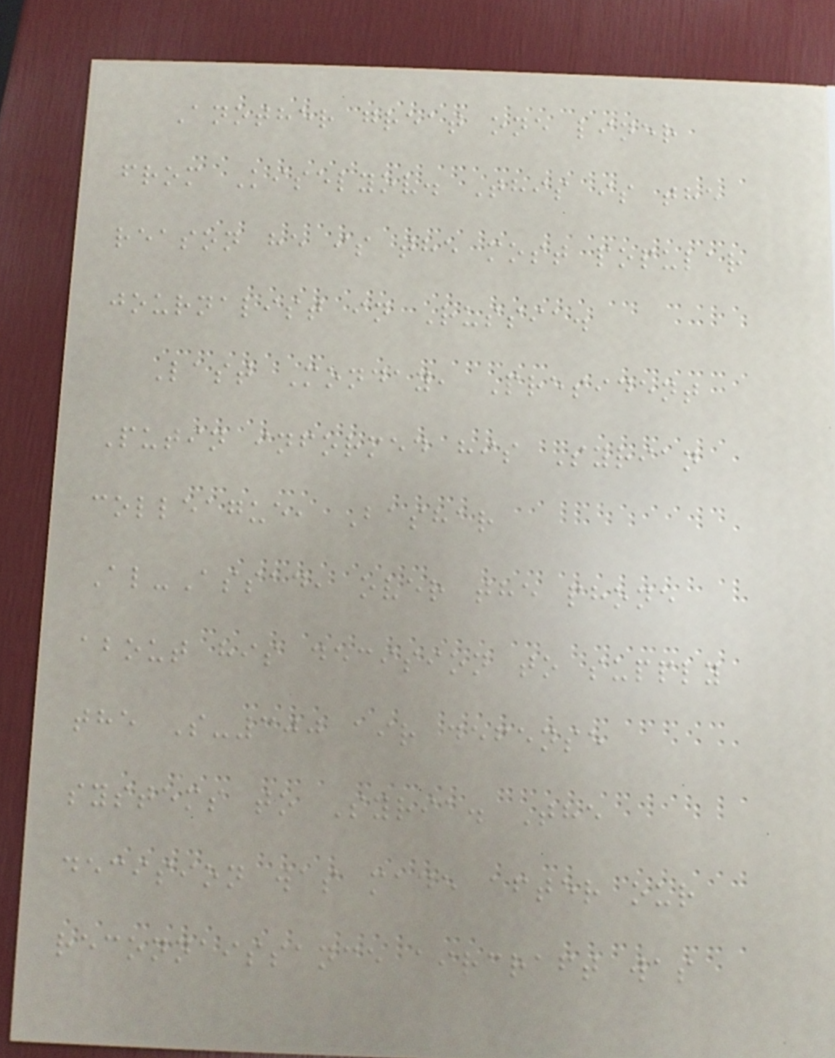Another great one liner
from Kiselyov. This is the
reason he is the most popular
journalist in Russia.
Last Monday, President
Putin informed his Syrian
colleague, Bashar
Al-Assad, over the phone
about his decision to supply
the S-300 air defense
systems to Syria. The
decision was made after our
reconnaissance aircraft was
